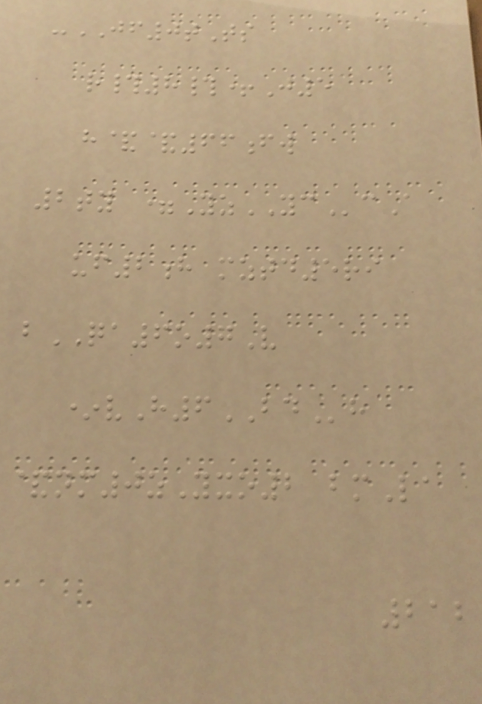-JF0tTs
r#8#+J5
h&&66fw
2ty =YzYCcA
uf2h mztd5ri
bQA6o7V
*vH6BDh
&nm0zYxo2 bmLa
212
